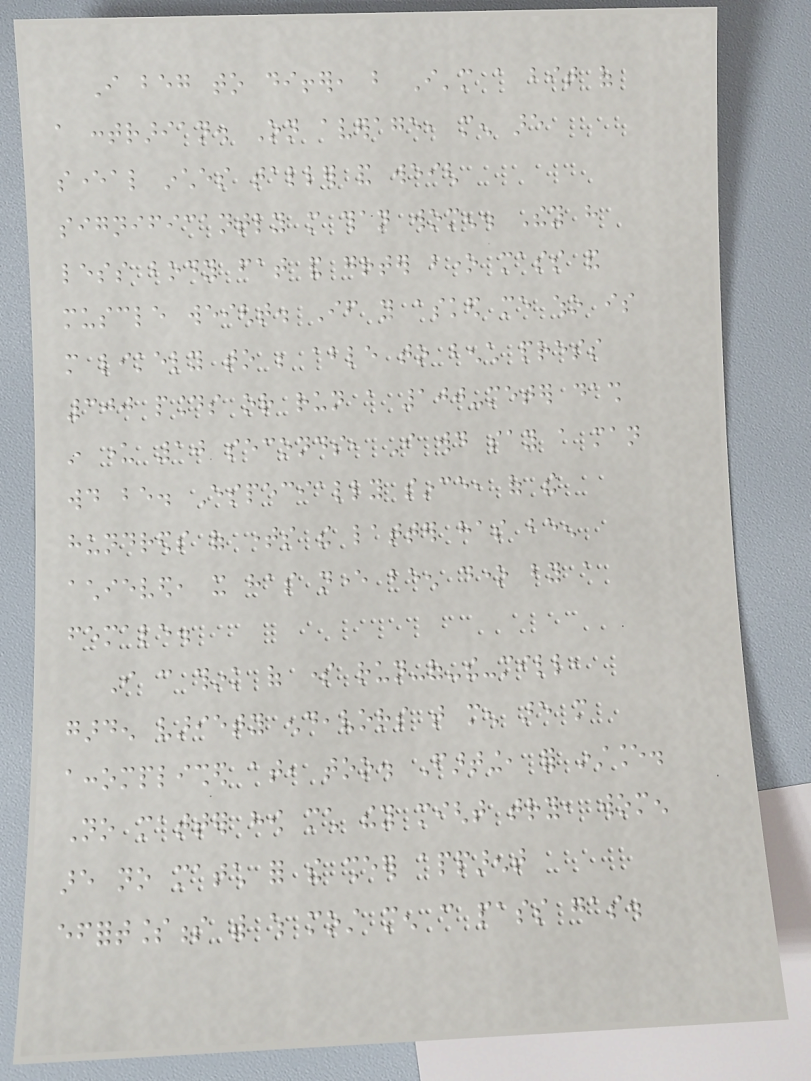I beg to differ, but I'm a bit of
a contrarian. On average, men are
several inches taller and weigh
significantly more than women. They have
less body fat and greater bone mass and
muscle weight. If you asked me who is
more likely to be able to bench press
300 pounds or run a 100-meter dash
in under 10 seconds, I would say a man
would be. Especially since, of the
hundreds of times the latter has been
achieved, it has never been done by a
female.
I can think of some run-of-the-mill,
garden variety endeavors that men are more
accomplished at, too. Farting, for instance.
No matter how much they might try, women
are no match for the sheer apparent
effortlessness with which most men can pass gas.
